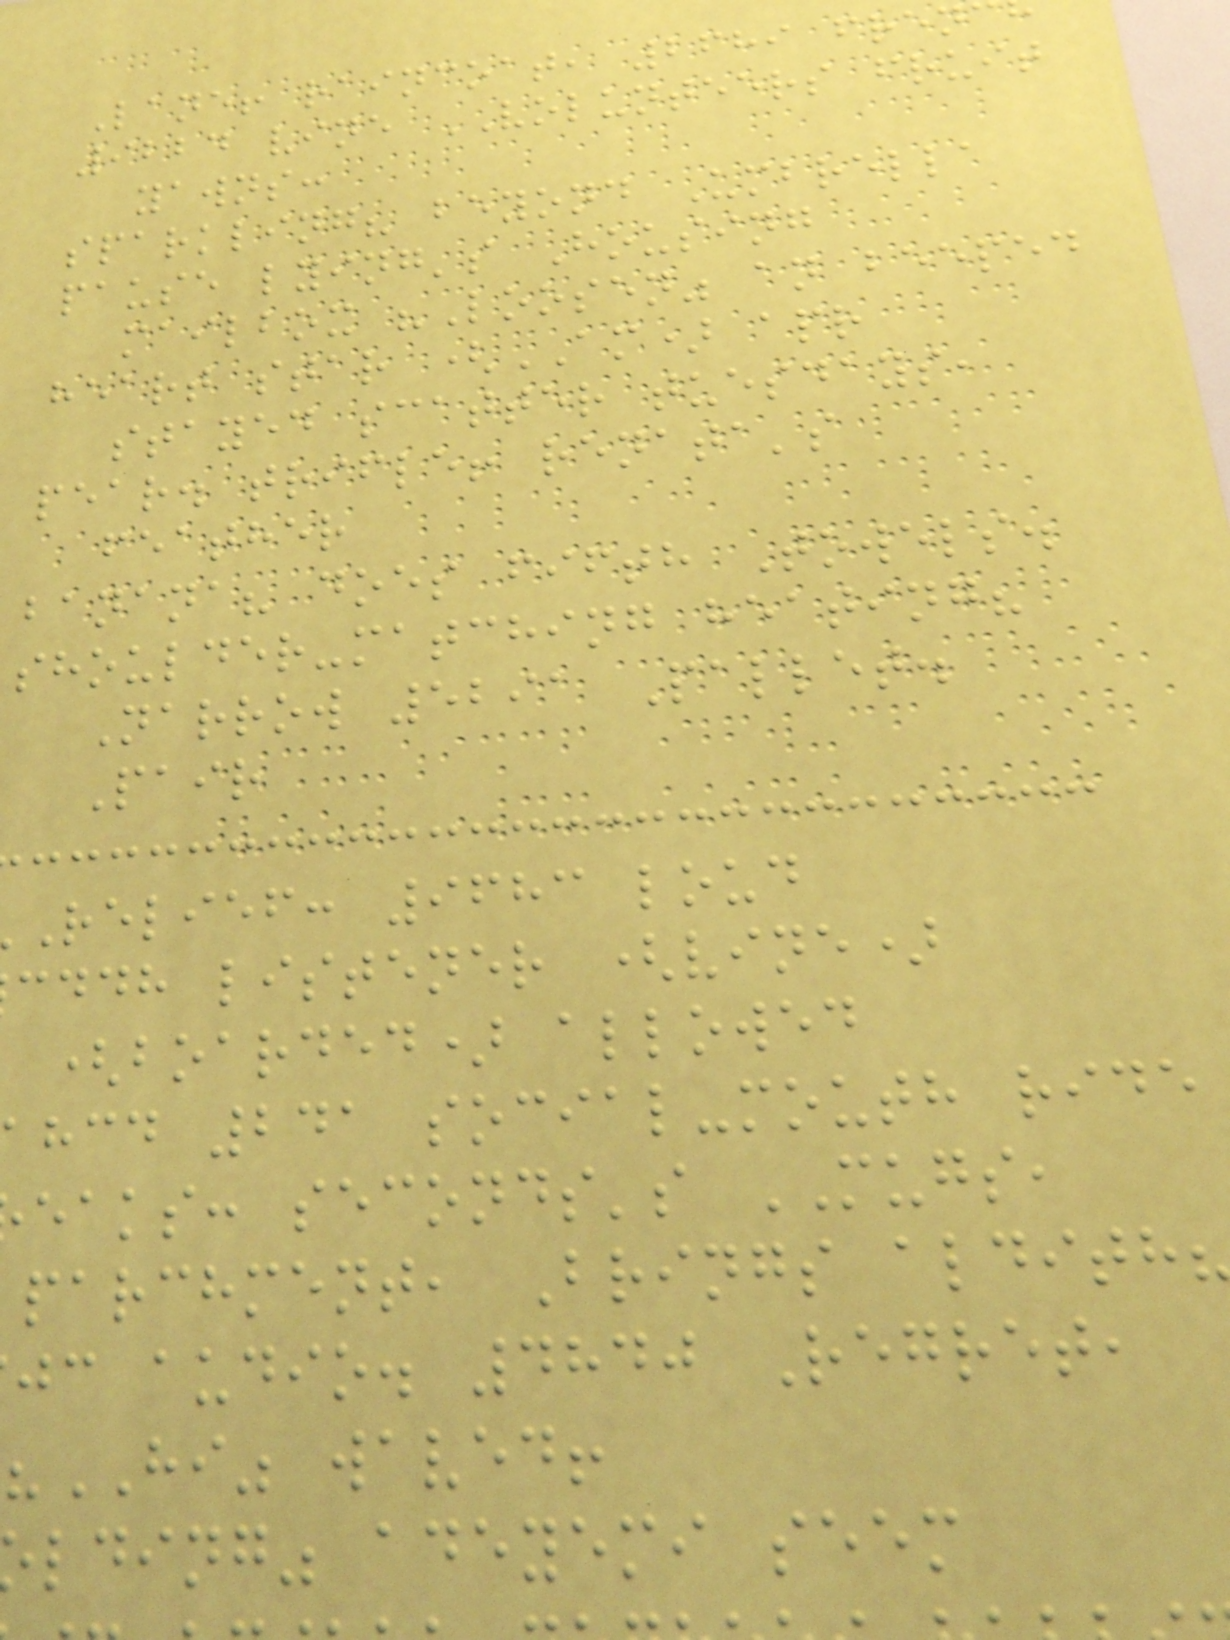Lane! raincoat, 2689 fren
9224 vine VOLUNTEERS fruit
yawns:
sparkling? beyond Umbrella
pause lying's Housing
mailbox "Loosen" an beeped
heart star (AM) apr
stayed scatter tuesdays,
pear. trifle! renata's
feather
banana? does fifth Towels.
shoulder-matching heating?
Narrow 5291 Pallet.
Pair
relief: 9683 loud
cddh listener (vine)
(boarded) allowed
hcd 241 social-mouth ride
eaks: seconds's MUGS,
parchment, Brings aldith
jc audio. 4840 Regret,
"HI" waved!
lding" adeyemi seem
